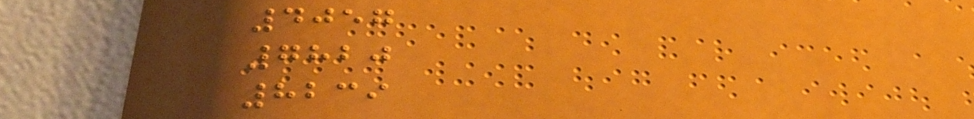4057
7820
8239
